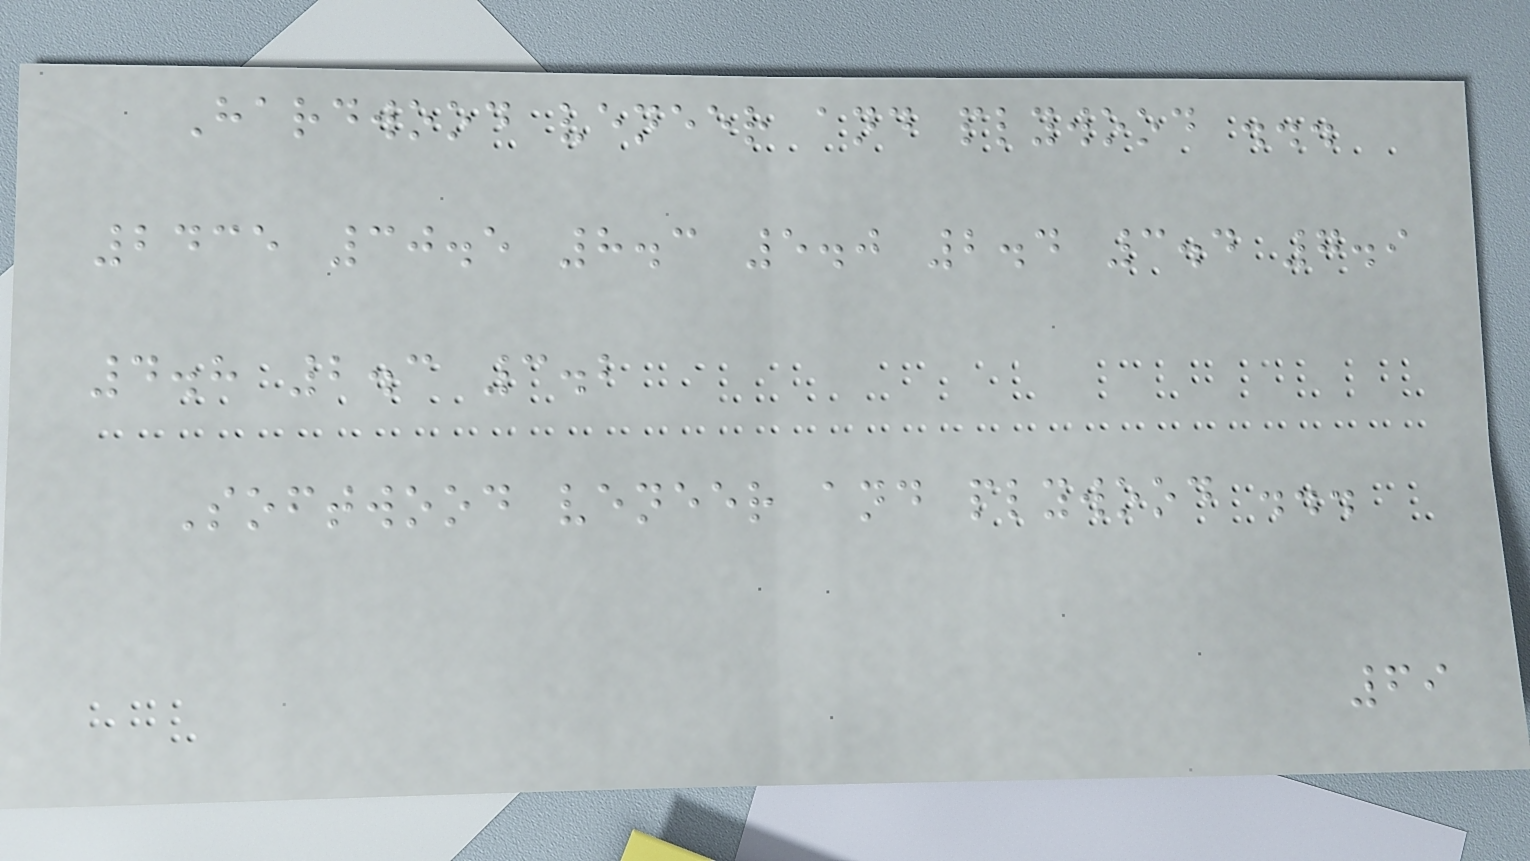Hardwood veneer and plywood ...
2435 30.5 8.3 5.0 2.4 3.4 7.9
4.8 2.3 3.2
Softwood veneer and plywood ...
69
